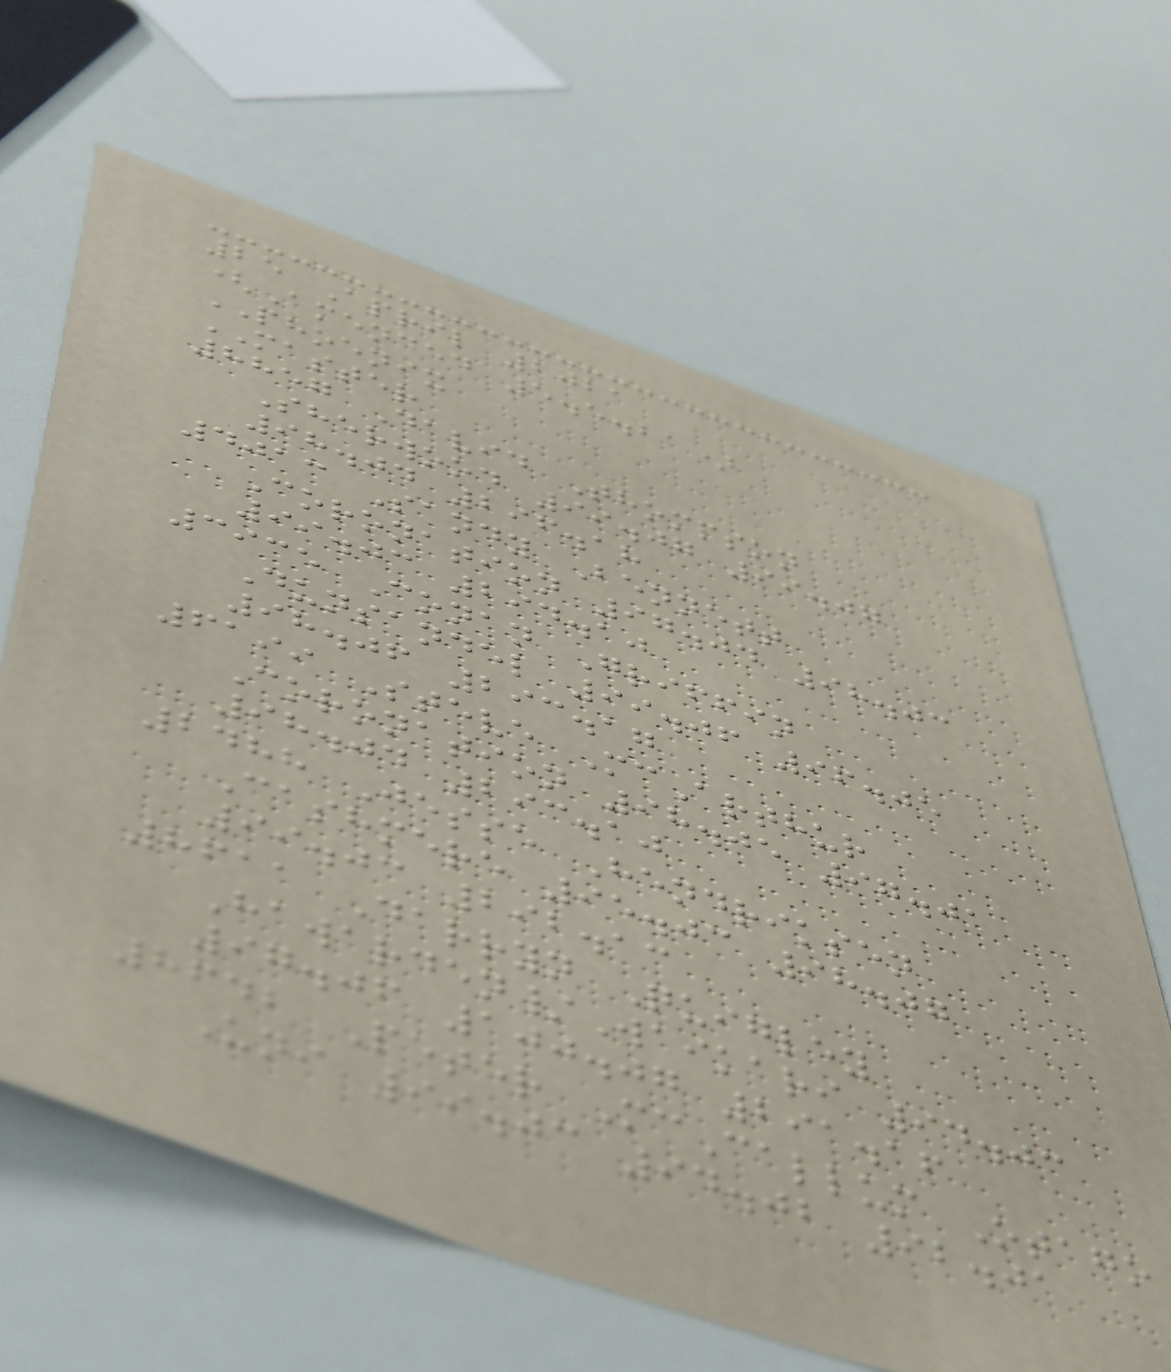25 April 2021
(Amended 5.5.21)
PHOENIX
MASTER
8857 David Thompson
Sherwood 99.07 99.07
98.04 296.18
4013 Sandy Bennett
Coronation 97.04 98.03
99.03 294.10
3935 Conan Griffin
Dunsandel 99.06 96.05
98.06 293.17
6199 Steve McArthur
Coronation 98.05 97.01
98.04 293.10
2488 Jesse Hendriksen
Cashmere 95.03 98.07
99.03 292.13
8611 Darryn Quigley
Hawarden/Waikari 94.03
97.06 100.07 291.16
8642 Peter McCallum Otago
Uni 99.03 94.02 92.01
